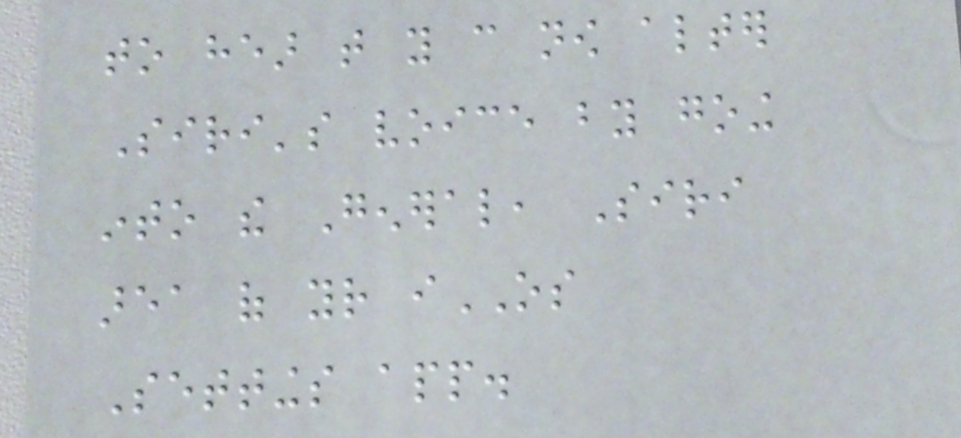to hear that you can now alter
Siri's voice by going
into the General, Siri
area of your iOS
Settings app.
